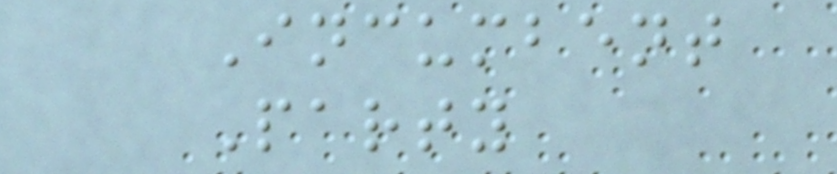Incumbent
Party
